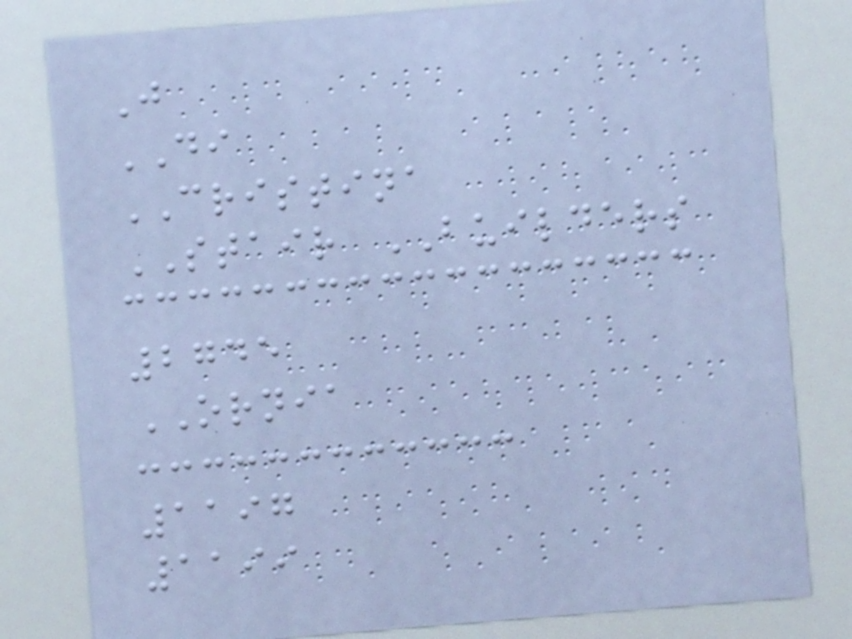J
DI
CRISTINA
STAIR BUILDERS
2745
ORNIA
1197
1199
